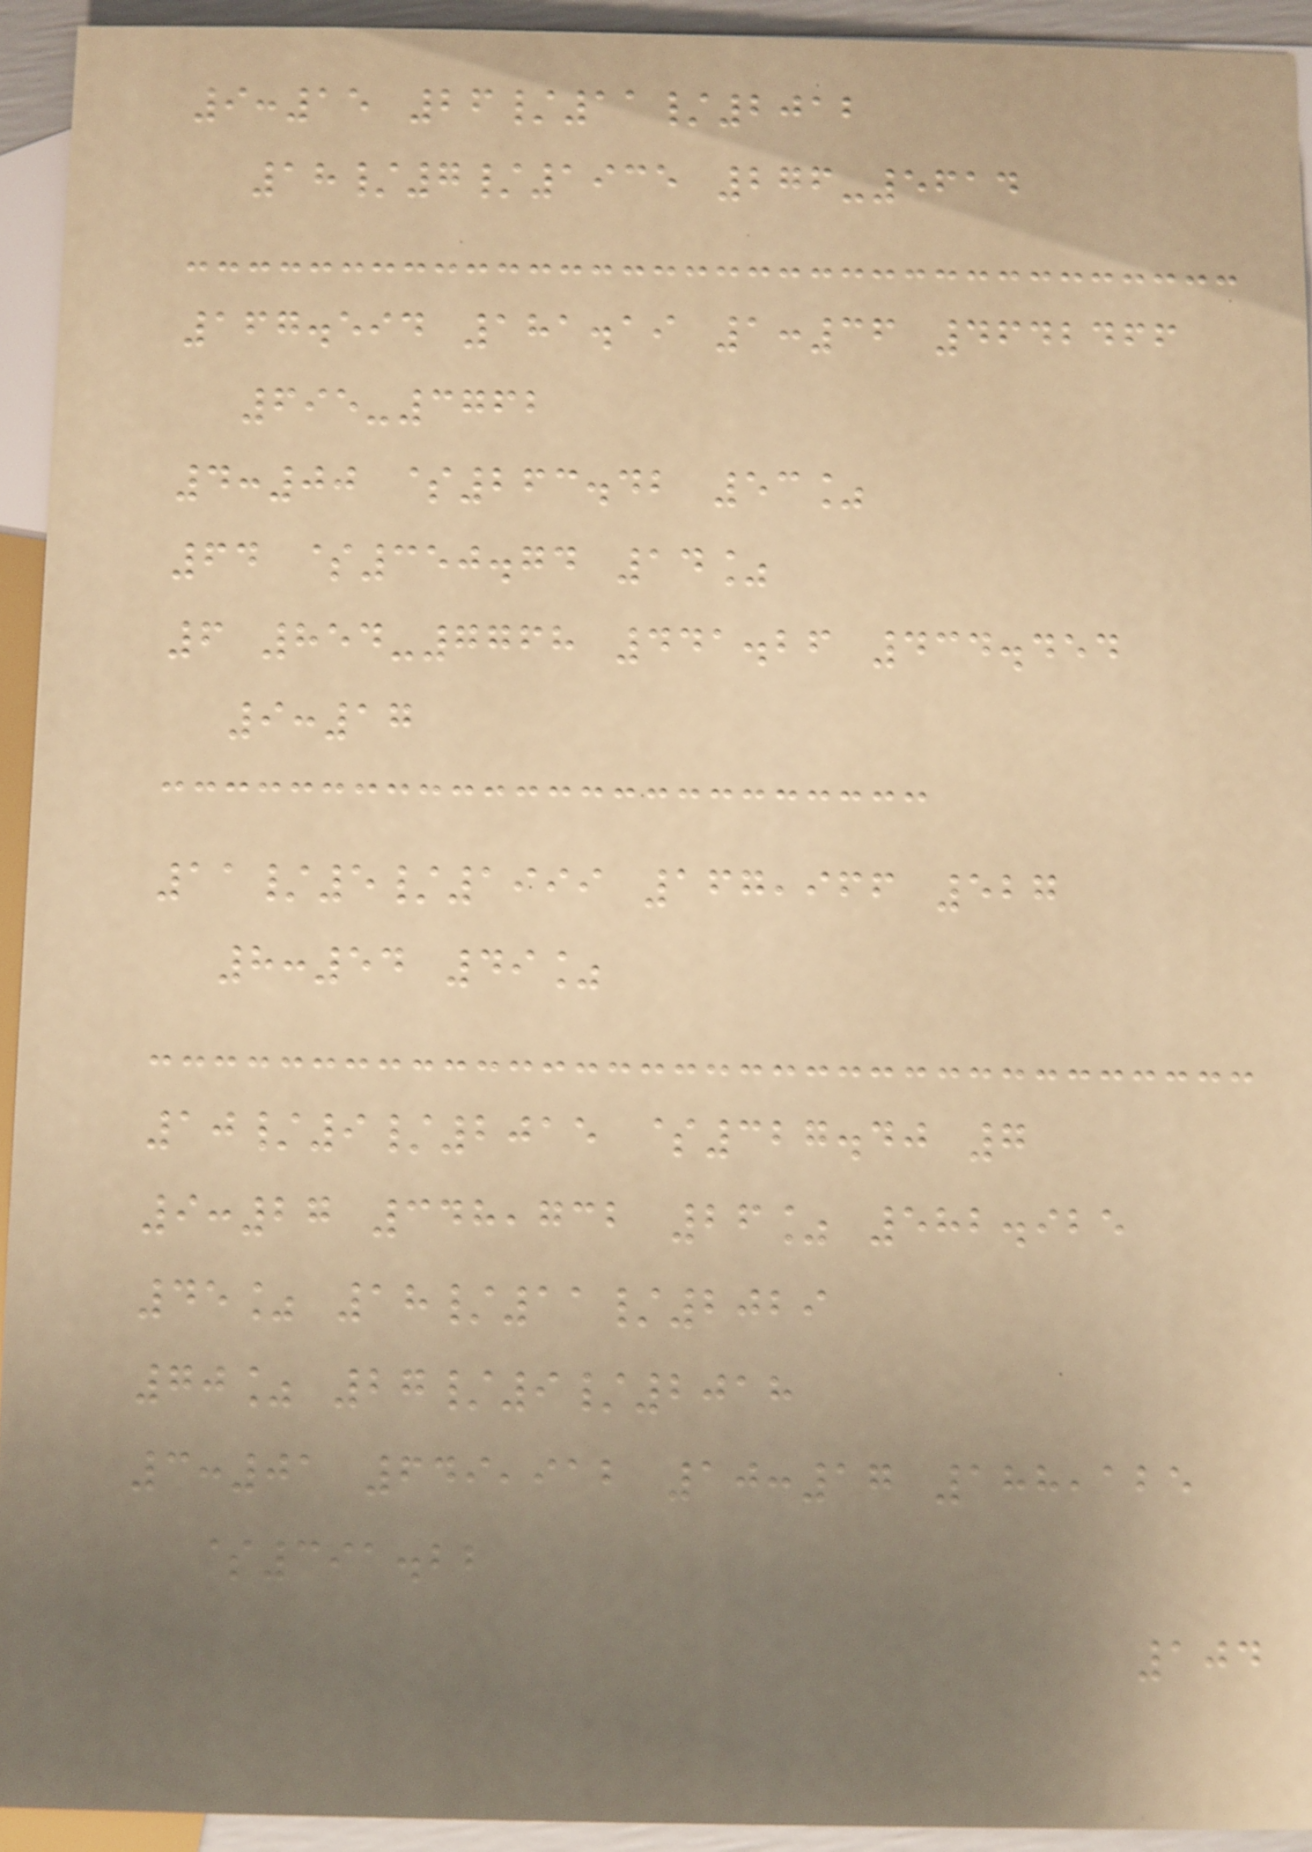9:15 26/11/2012
18/7/1935 276-5614
167.594 181.19 1:36 4642466
695-3762
4:00 $263.42 53%
64 $350.74 14%
6 854-7768 441.26 434.454
9:17
11/5/1999 167,966 527
8:54 49%
10/9/2015 $327.40 7
9:27 348,732 26% 582.925
45% 18/11/2029
70% 27/9/2018
3:01 649,912 10:17 188,125
$391.22
104
